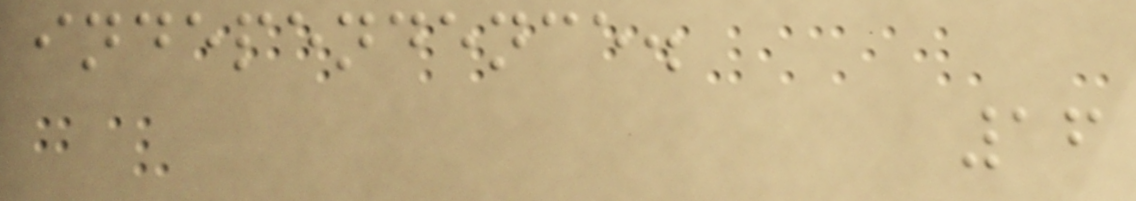independence.
16
